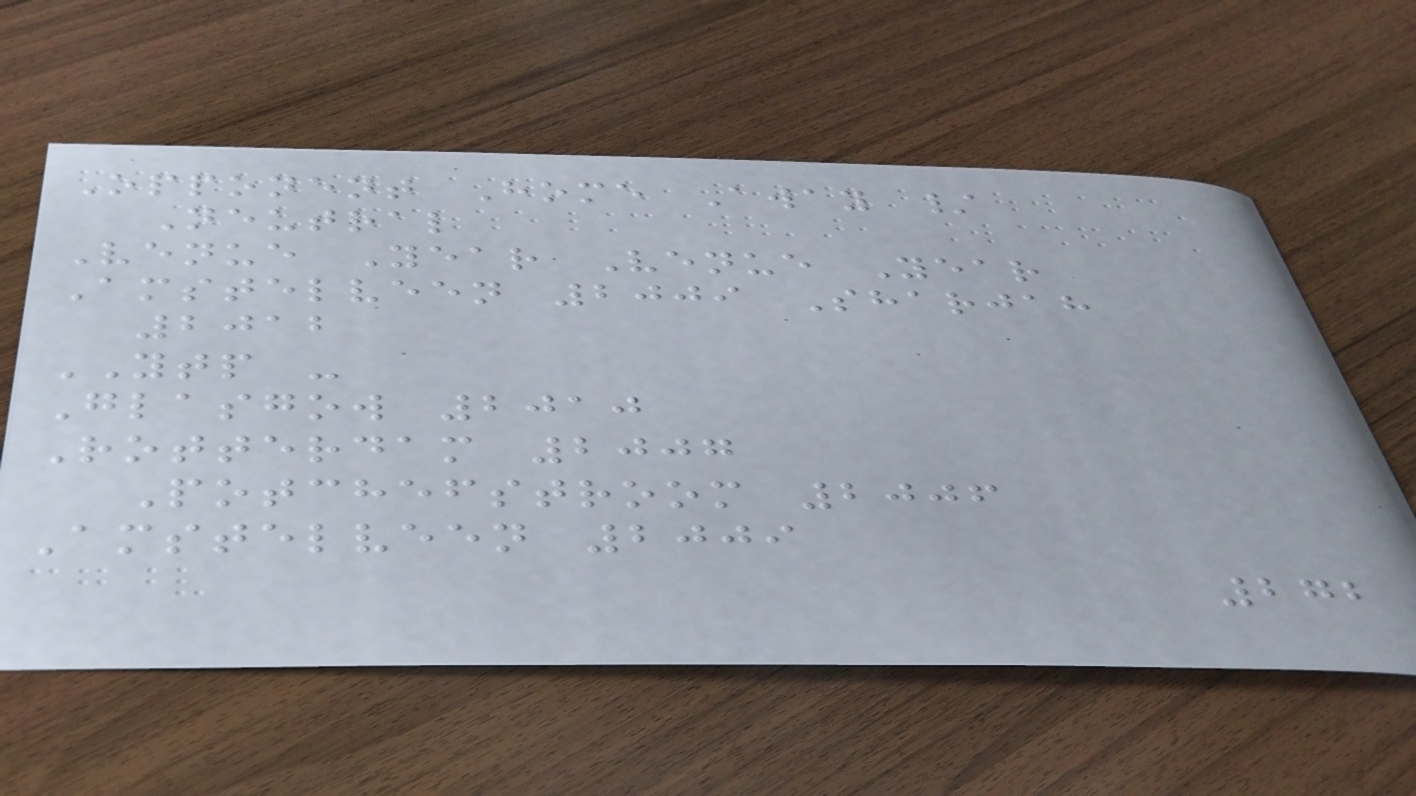Opponent Home Away /
Neutral
Venue Year Venue Year
Amstelveen 2009 Sharjah
2012
YTP -
Glasgow 2010
Rotterdam 2007
Potchefstroom 2006
Amstelveen 2009
272
